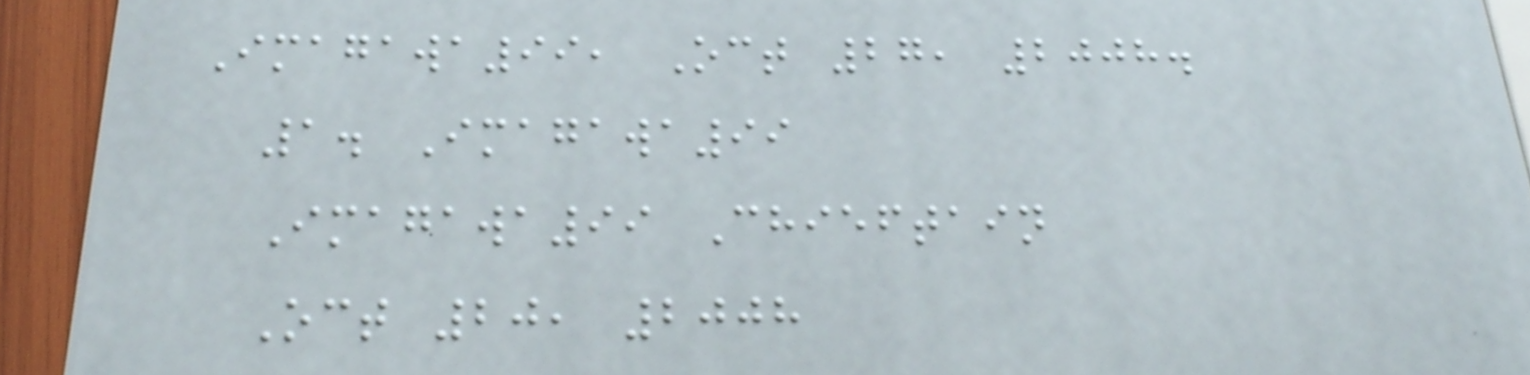Imagawa99, Oct 27, 2008.
1. Imagawa99
Imagawa99 Chieftain
Oct 20, 2008
